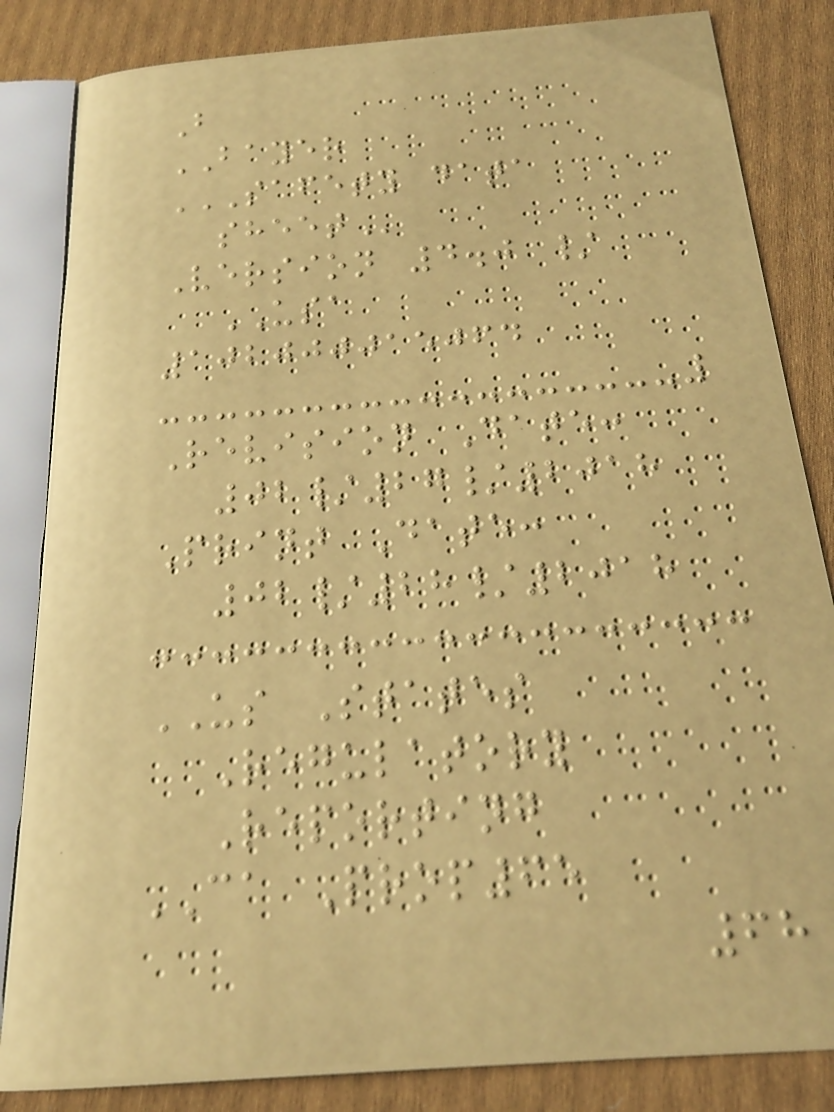B
BAYER
SAFETY DATA
SHEET
Version 4.0 /
USA
102000015064
Revision Date:
02/27/2018
Print Date:
02/28/2018
US States
Regulatory
Reporting
CA Prop65
68
